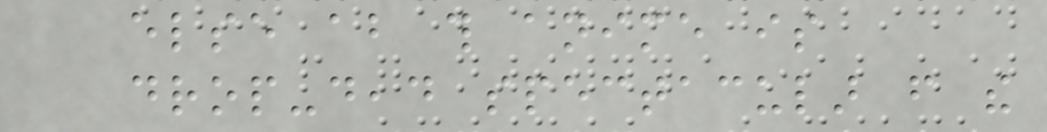else about this anime is
drop-dead spectacular from the
